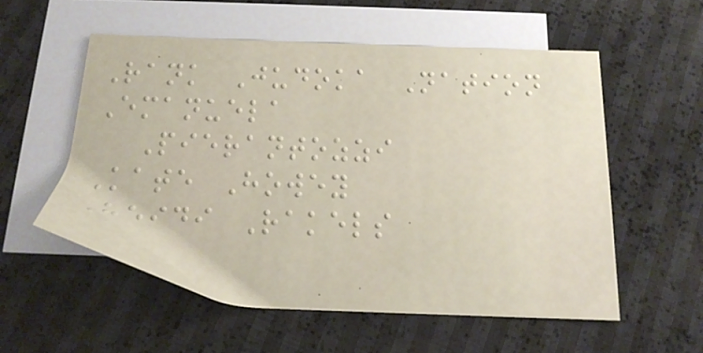Rank Judoka Nation
Emanuela
Pierantozzi
Kate Howey
Heidi Rakels
